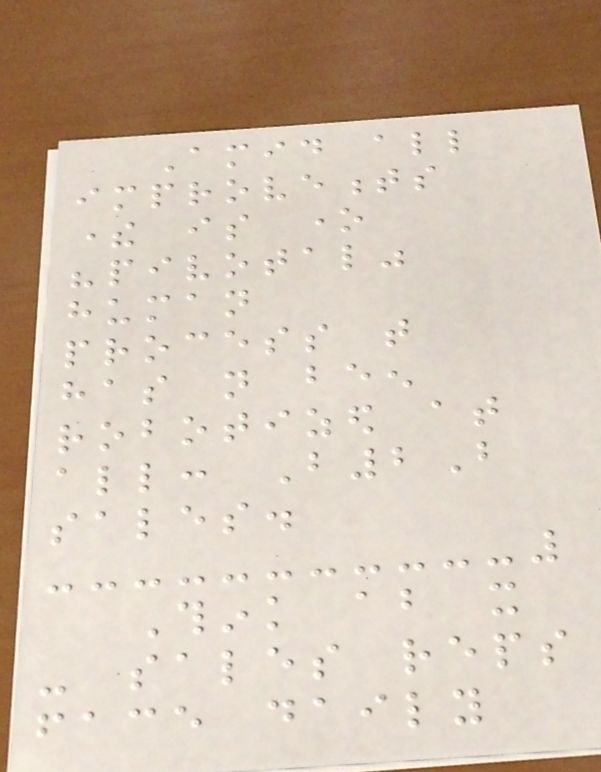Amid all
improvements
there is one
"pivotal"
human
process that
has not been
robotized at
all: B2B
sales.
Think about it
- sales reps
face daily
